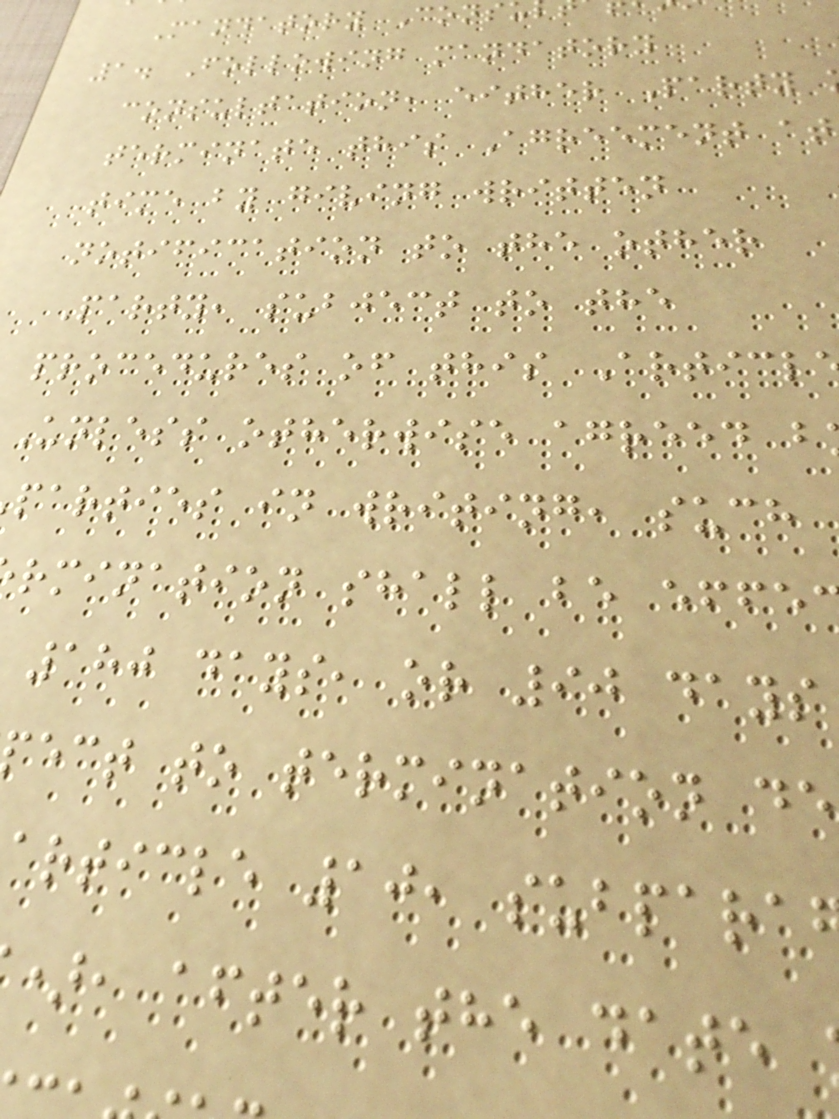Mandatory Cons
1. Following mandatory
consultation, either Party
terminate this Agreement at
time by giving written
notification to the other
Party, subject to the
procedures of this Articl
Unless otherwise agreed b
parties in writing, such
rmination shall be effe
180 days, or 90 days
ect to termination de
article 10, subpara
), after the date
